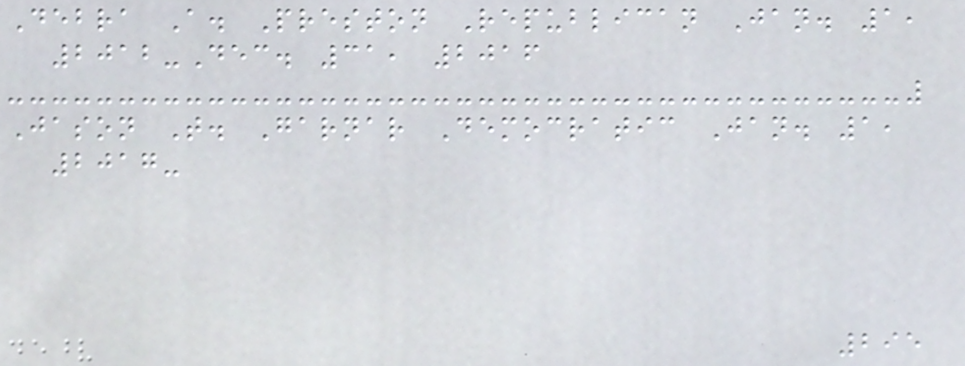Debra A. Preston Republican Jan. 1,
2012-Dec. 31, 2016
Jason T. Garnar Democratic Jan. 1,
2017-
295
